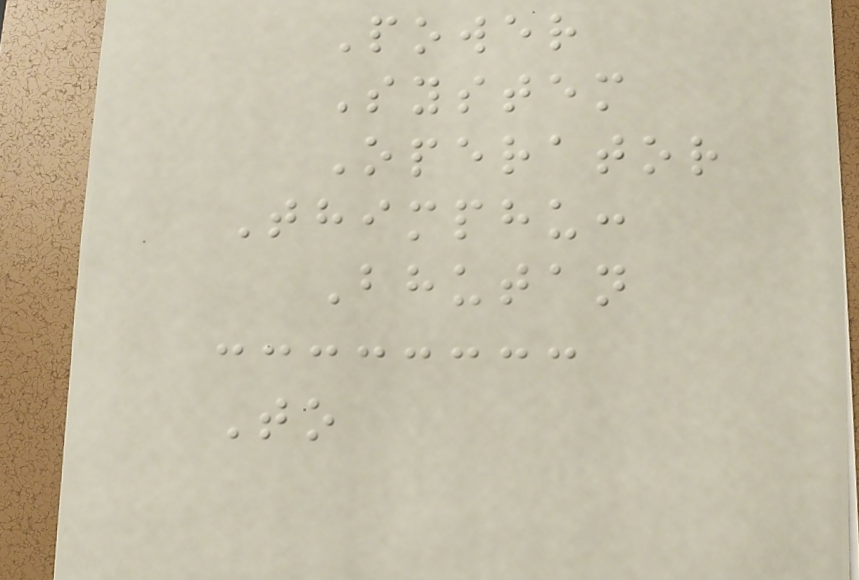Power
System
Operator
Thimphu:
Bhutan
To
